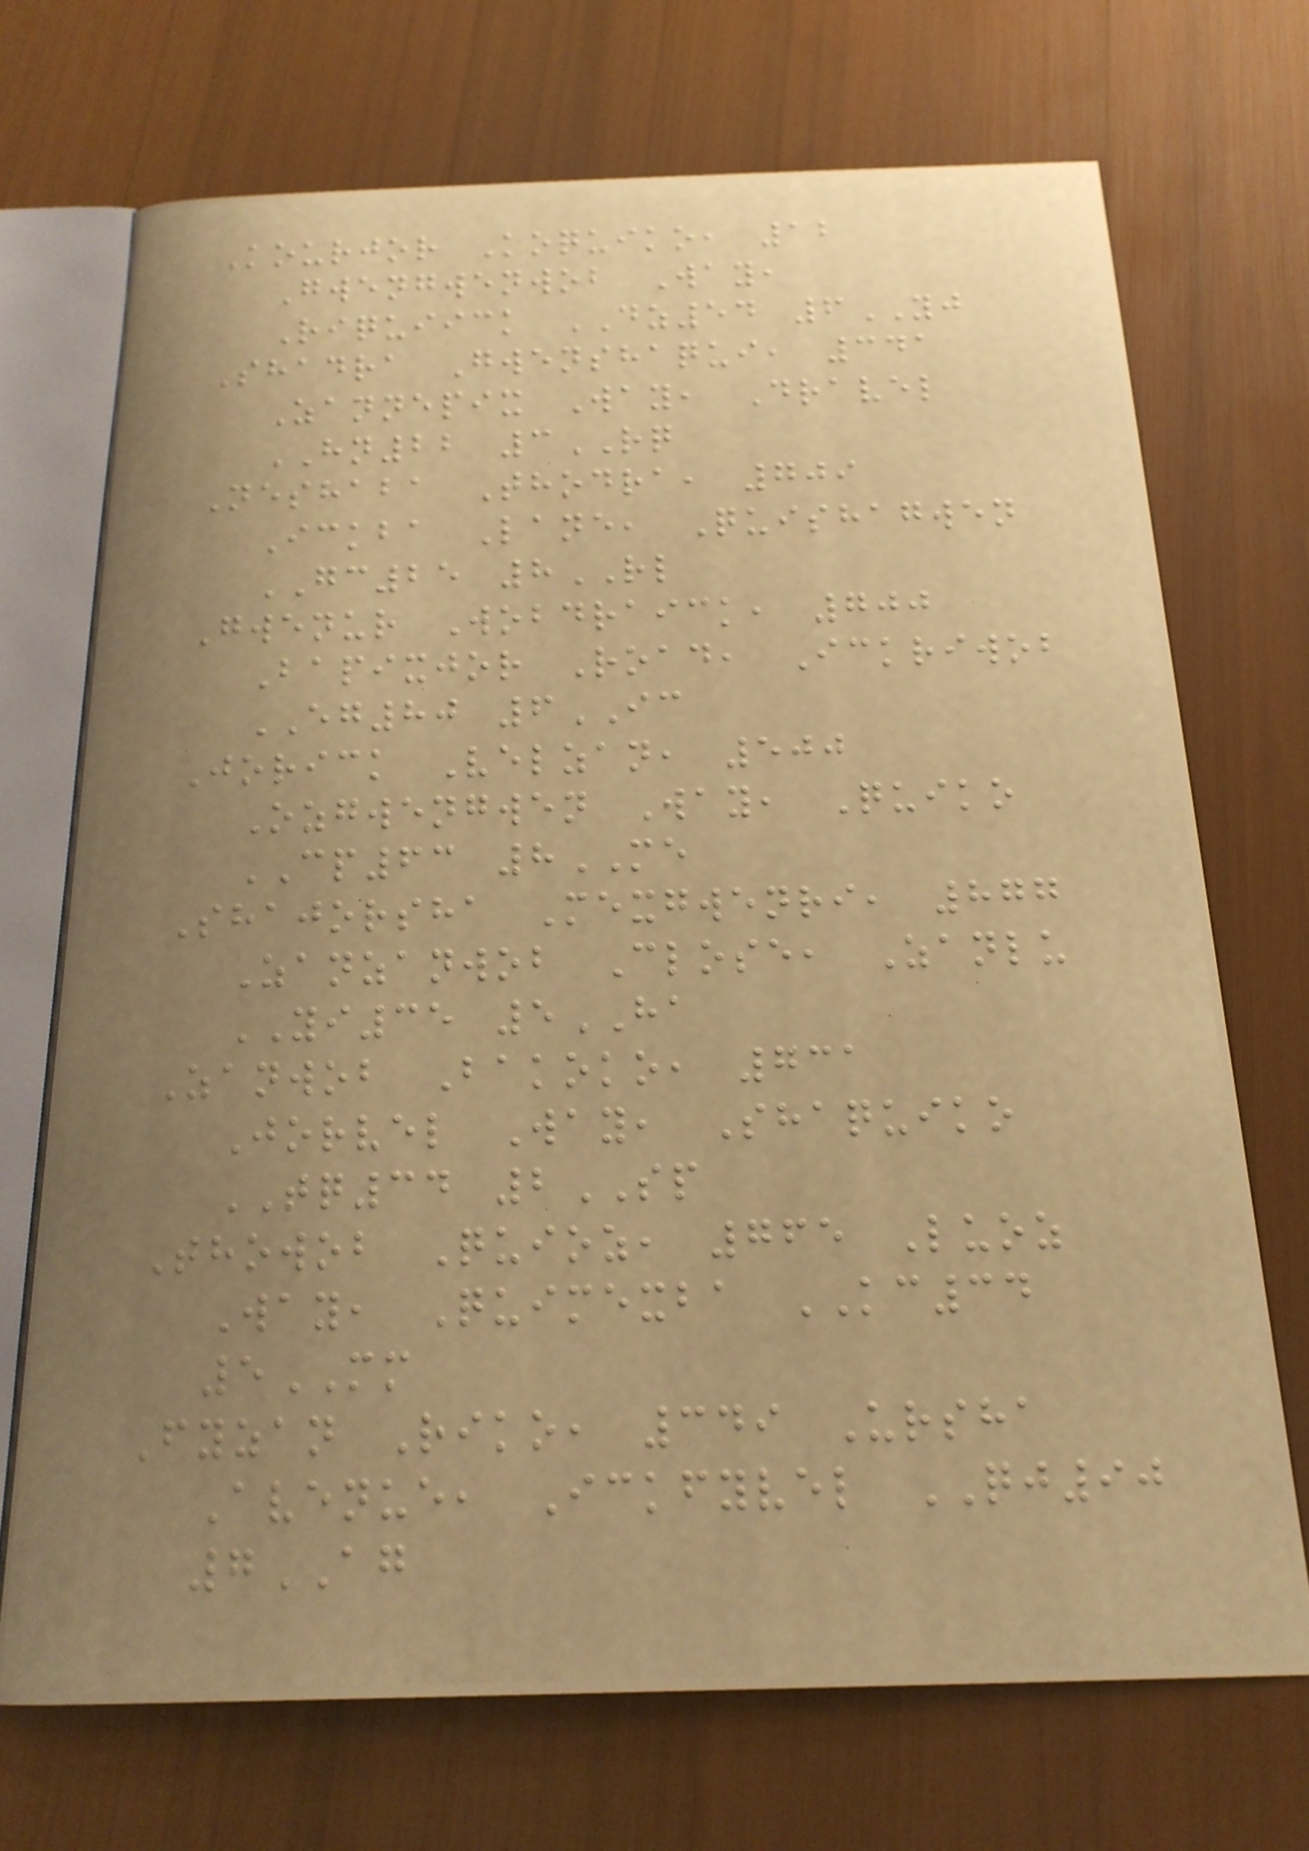Kourjor Koquiko, 12
Gwengwenwob Way,
Riquiick DZ54 6YJ
Shadra Gwenshaqui, 341
Zannepix Way, Dravel
HN22 3RQ
Neshaba Thodra, 709
Ickba Lane, Quishagwen
GC25 8RL
Gwenur Wobdraick, 700
Bapixjor Road, Ickriwob
EG80 6IC
Jorick Velzan, 500
Ozgwengwen Way, Quiko
CP63 8ME
Shajorsha Mexgwenri, 877
Zanzanwob Close, Zanlu
YI35 5HA
Zanwob Bakoko, 731
Jorvel Way, Shaquiko
TQ34 2SP
Thowob Quioz, 765 Luoz
Way, Quimexba KC34
5MM
Fyzan Riko, 349 Ursha
Avenue, Ickfyvel QJ90
7AG
